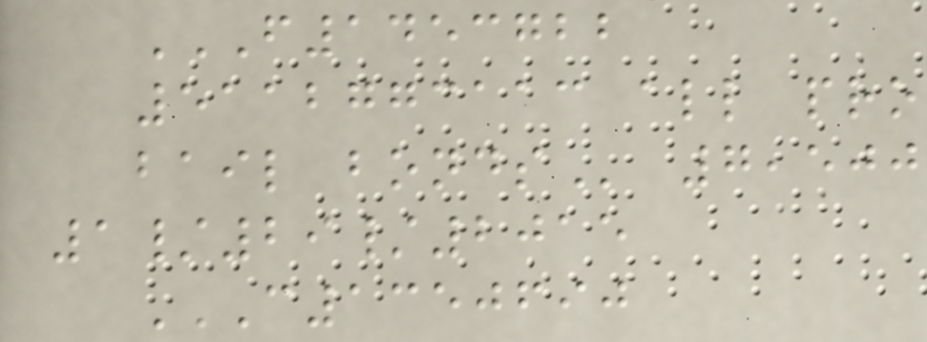F1453722
5112773113 ALL PRO
BAIL BONDS 7,500
1/29/2015
C1350690
